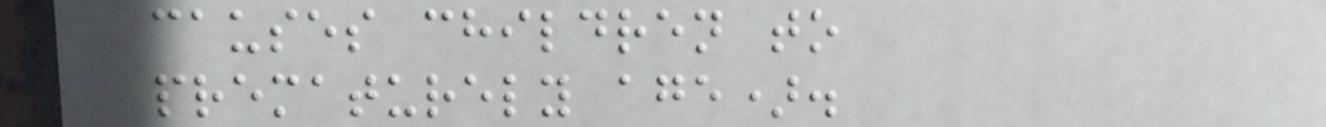causes children to
prematurely age).
